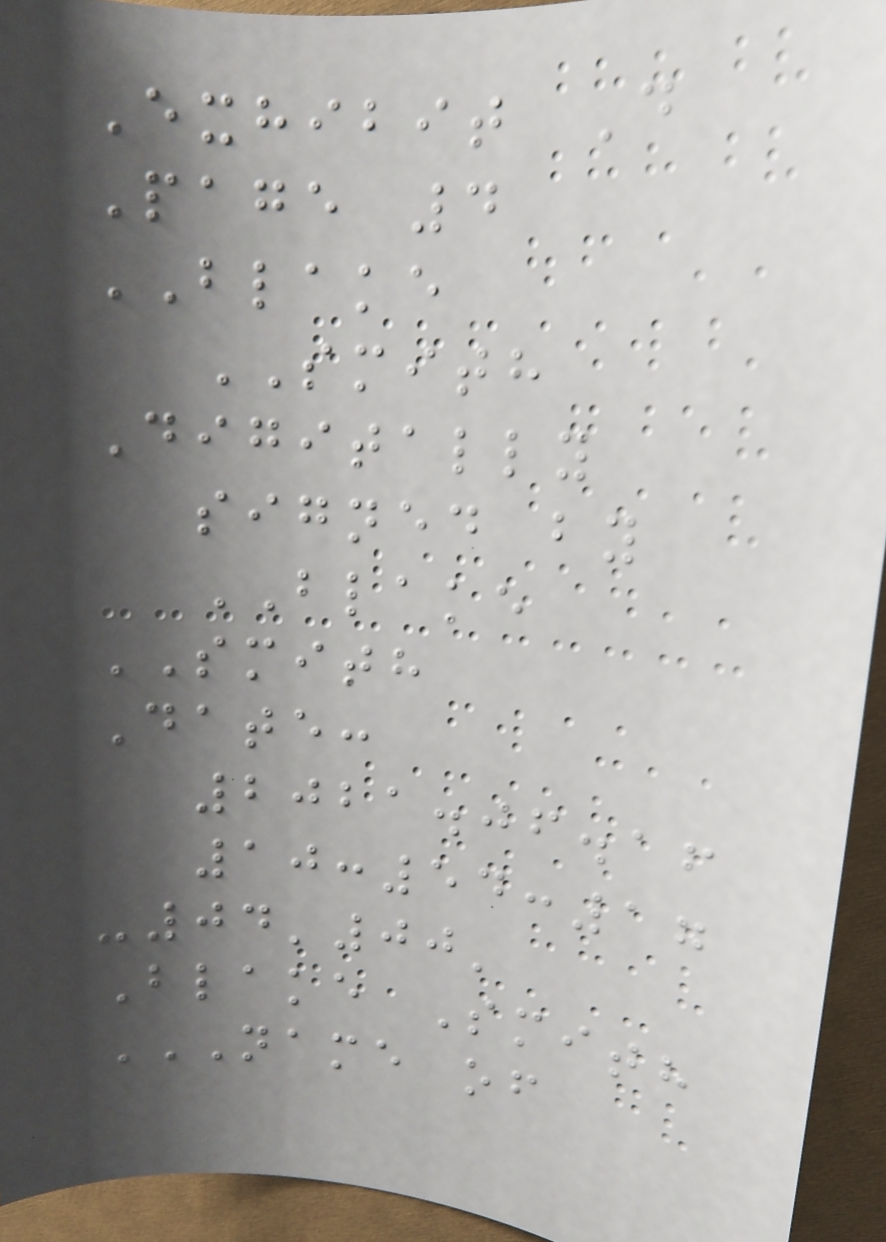Exhibit D
Page 4
BLAKE
SMITH
Digitally
signed by
BLAKE
SMITH
Date:
2021.06.16
10:54:17
-04'00'
Blake Smith
NAME OF
